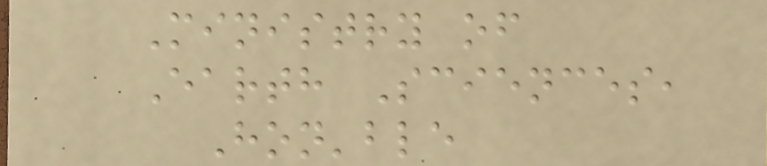Ministry of
Earth Sciences,
Hon'ble
